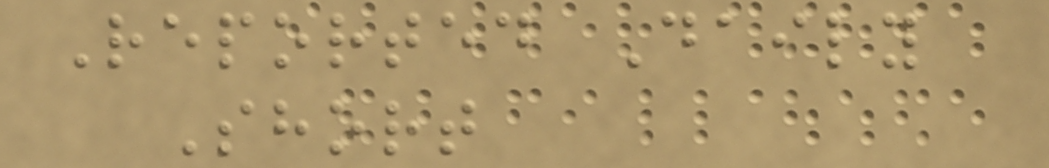Reported Daily
Short
